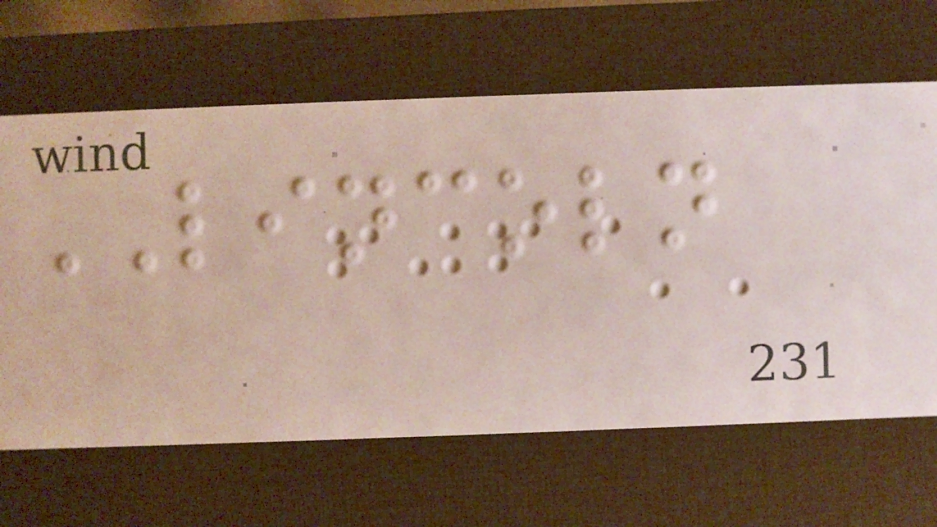LINCOLN
